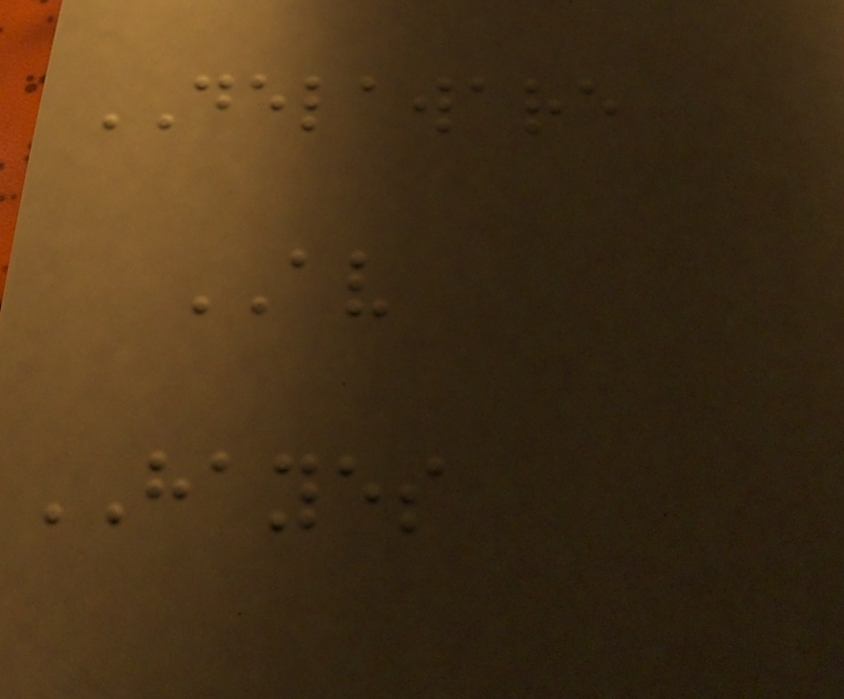DELAWARE
AV
HAYES
